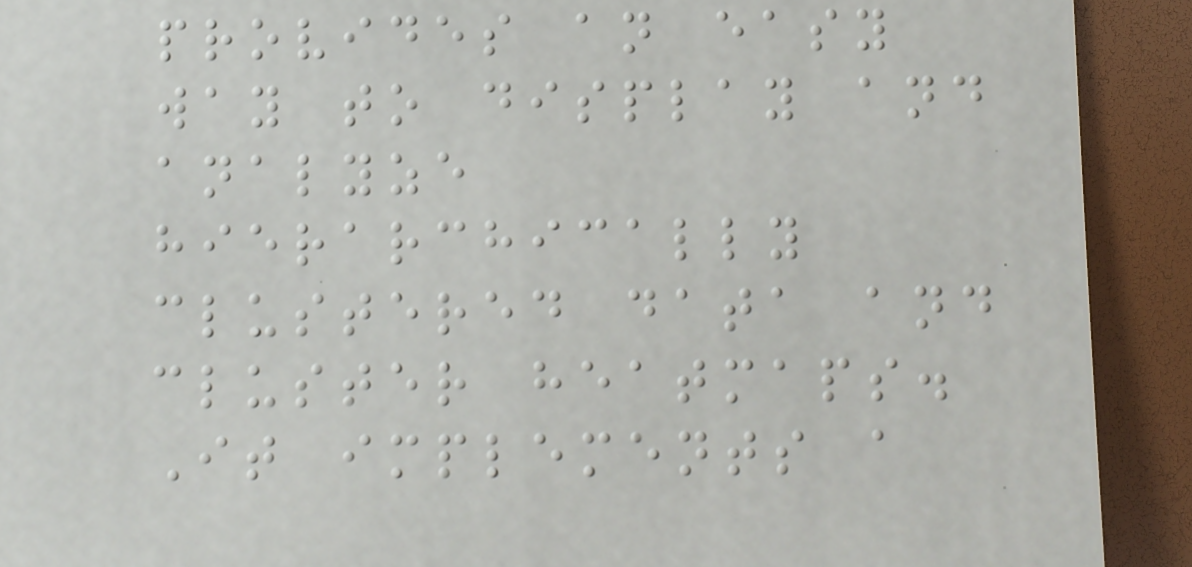provides an easy
way to display and
analyze
hierarchically
clustered data and
cluster heatmaps.
It implements a
